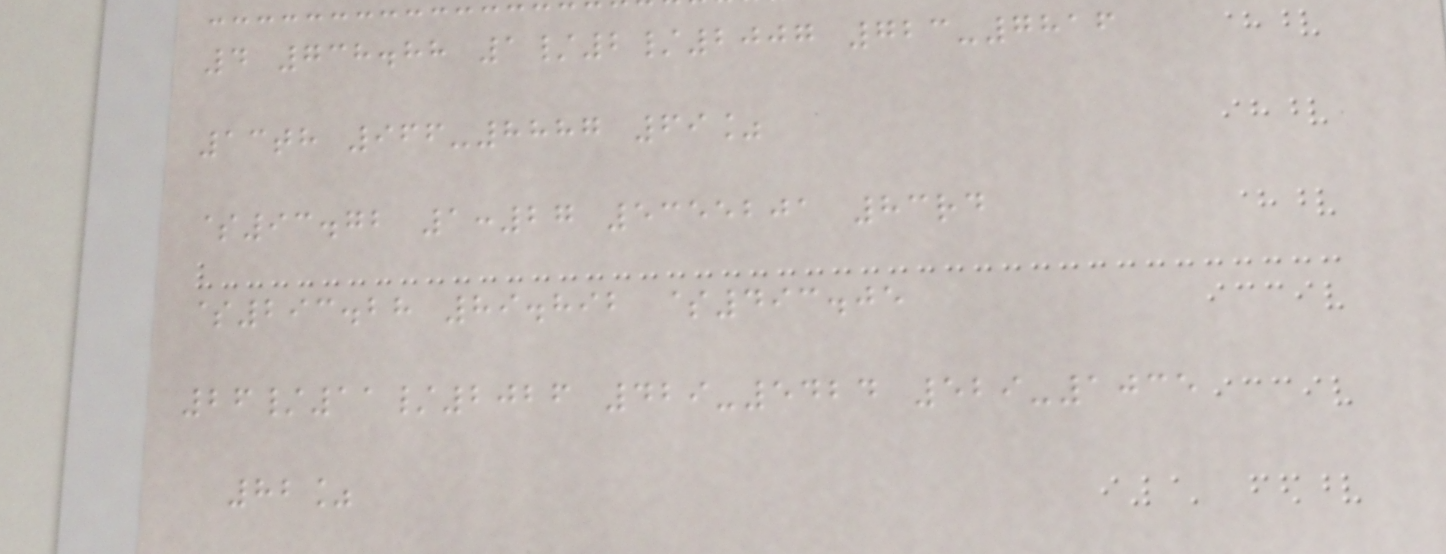4 738.88 1/2/2007 723-7816
13th 966-8887 69%
$93.72 1:27 5355201 83rd
$293.28 89.892 $493.05
26/11/2026 429-5424 529-1035
82%
